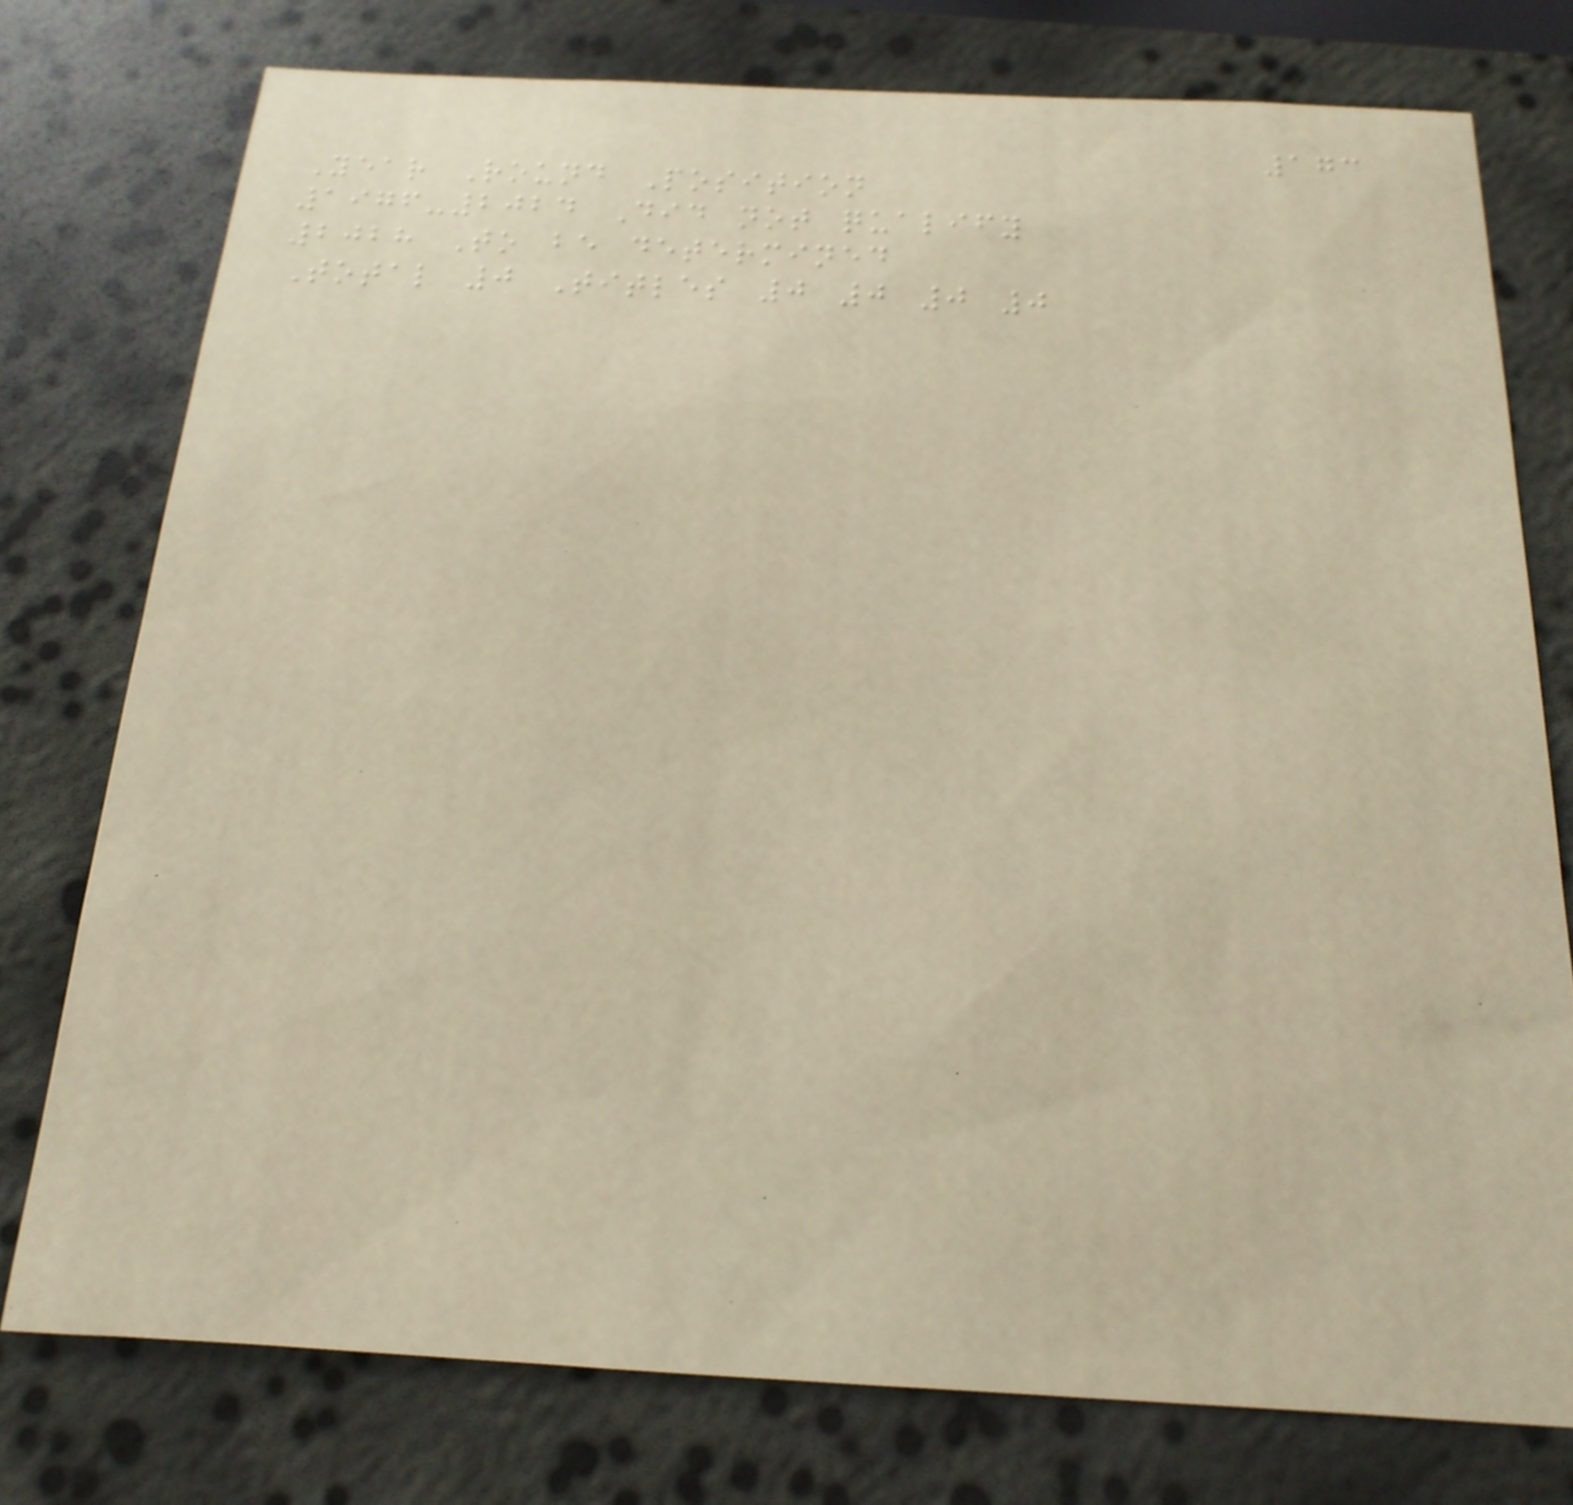173
Year Round Position
1976-2024 Did not qualify
2028 To be determined
Total 0 Titles 0 0 0 0
